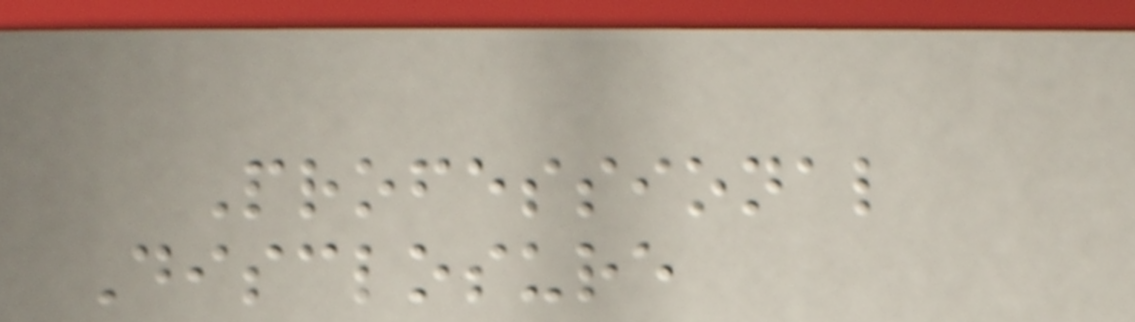Professional
Disclosure
